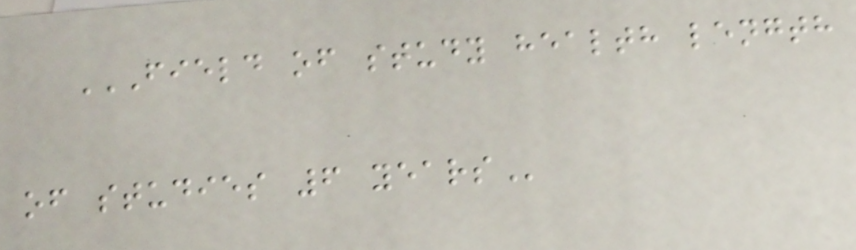FIELD OF STUDY HEALTH LENGTH
OF STUDIES 6 YEARS
